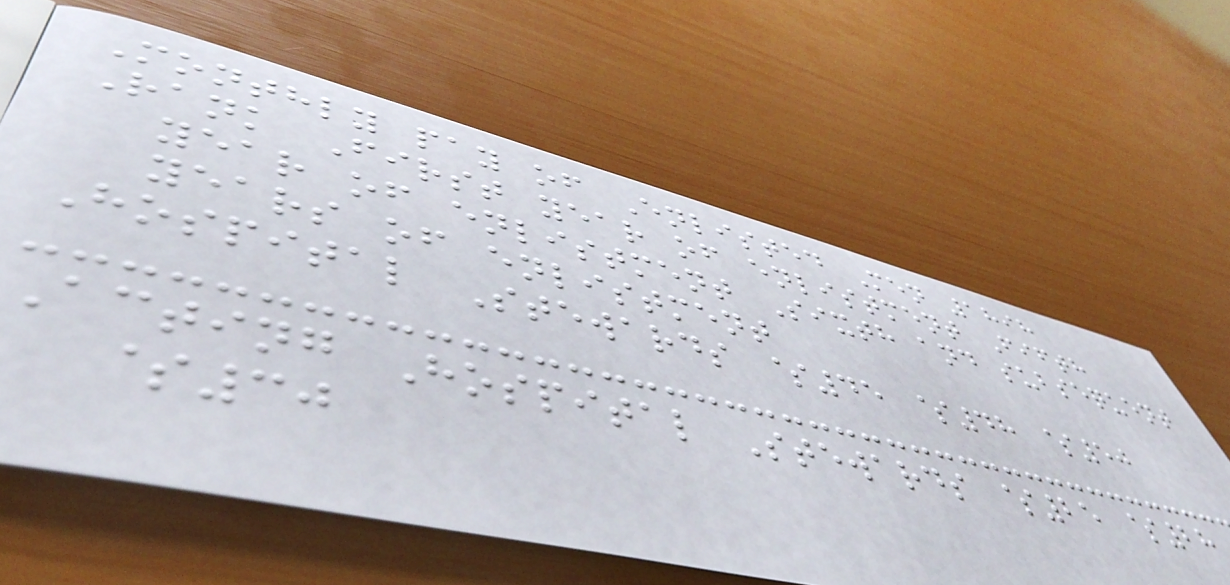Monthly pay of Enlisted Men 1898
Rank First year of enlistment Fifth
year of enlistment Sixth and subsequent
years of enlistment
Hospital Stewards $45 $48 $50
Acting Hospital Stewards $25 $28
$30
